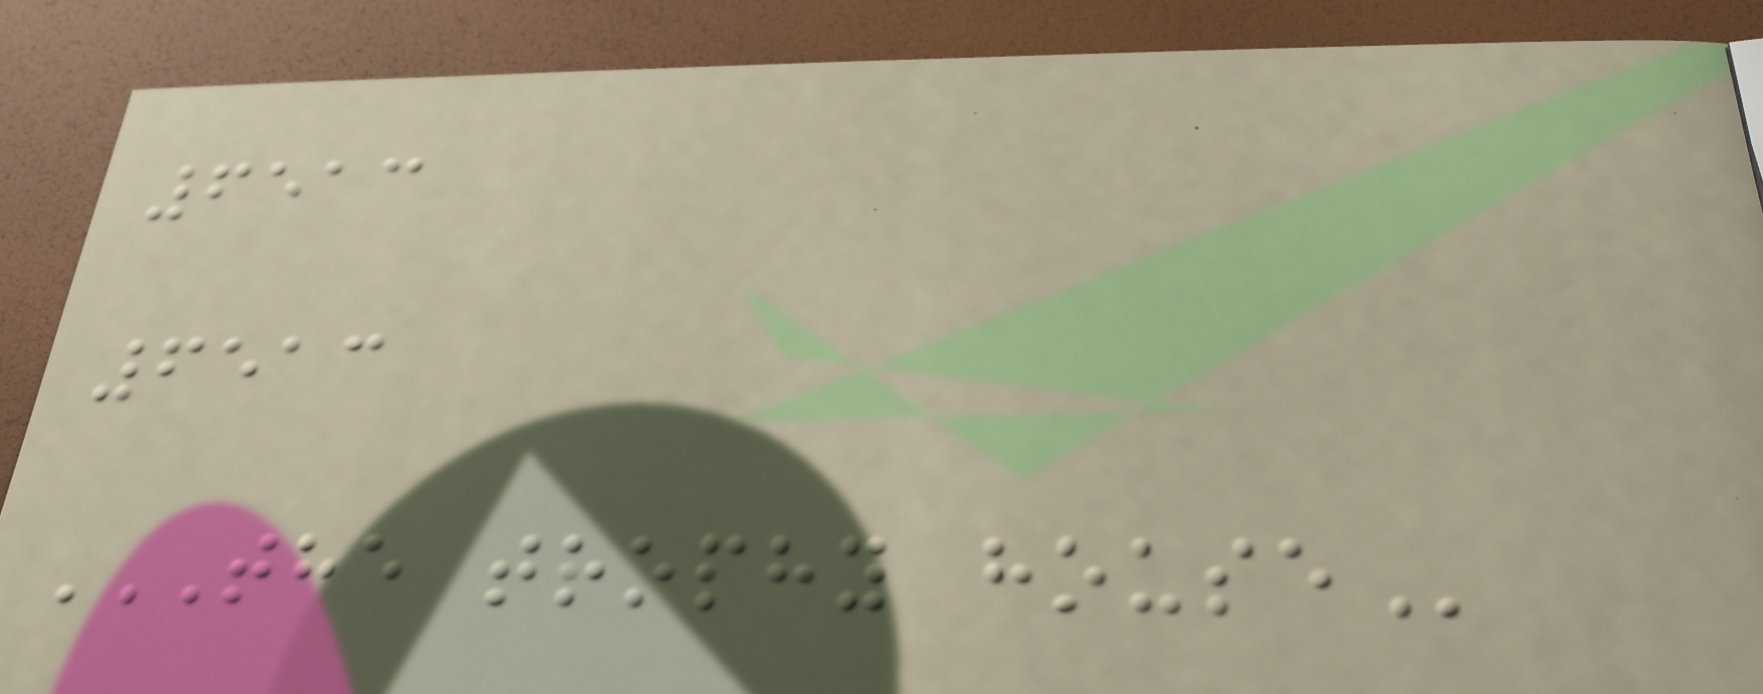6513
6513
THE TROPHY HOUSE
